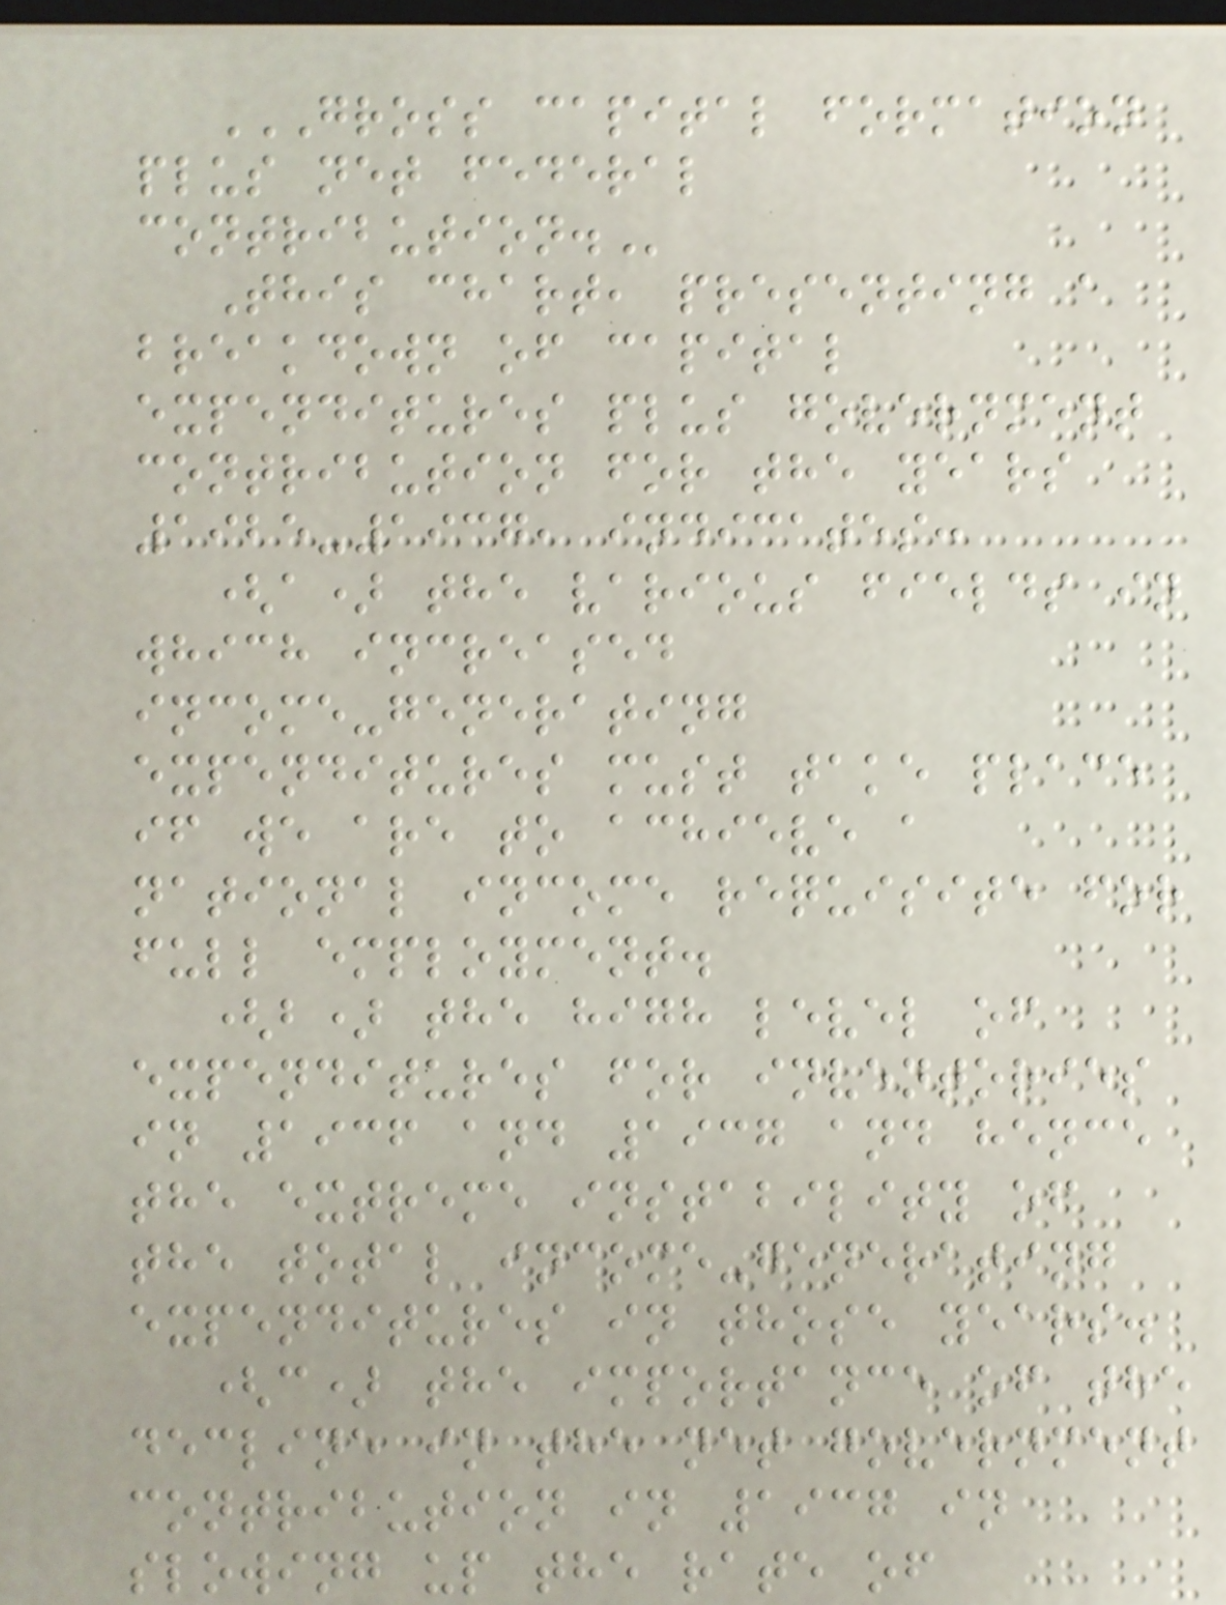GROSS CAPITAL FORMATION
PLUS NET FEDERAL
CONTRIBUTION.
This chart, presenting a
breakdown of capital
expenditures plus government
contribution for the years
1925-1937, indicates:
(a) the various fields in
which increased
income-generating
expenditures must take place
if we are to achieve a
national income requisite for
full employment.
(b) the high level of
expenditures for inventories
in 1936 and 1937 and hence
the extreme instability of
the total income-generating
expenditures in those years.
(c) the importance of the
decline in the net government
contribution in 1937 in
slowing up the rate of
